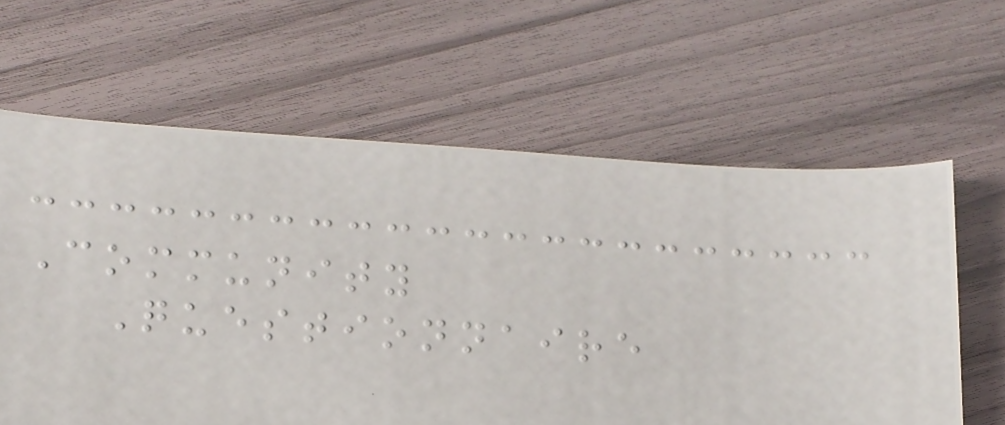Community
Questionnaire
